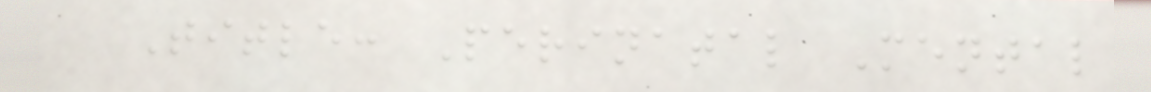Title: Perinatal Mental
